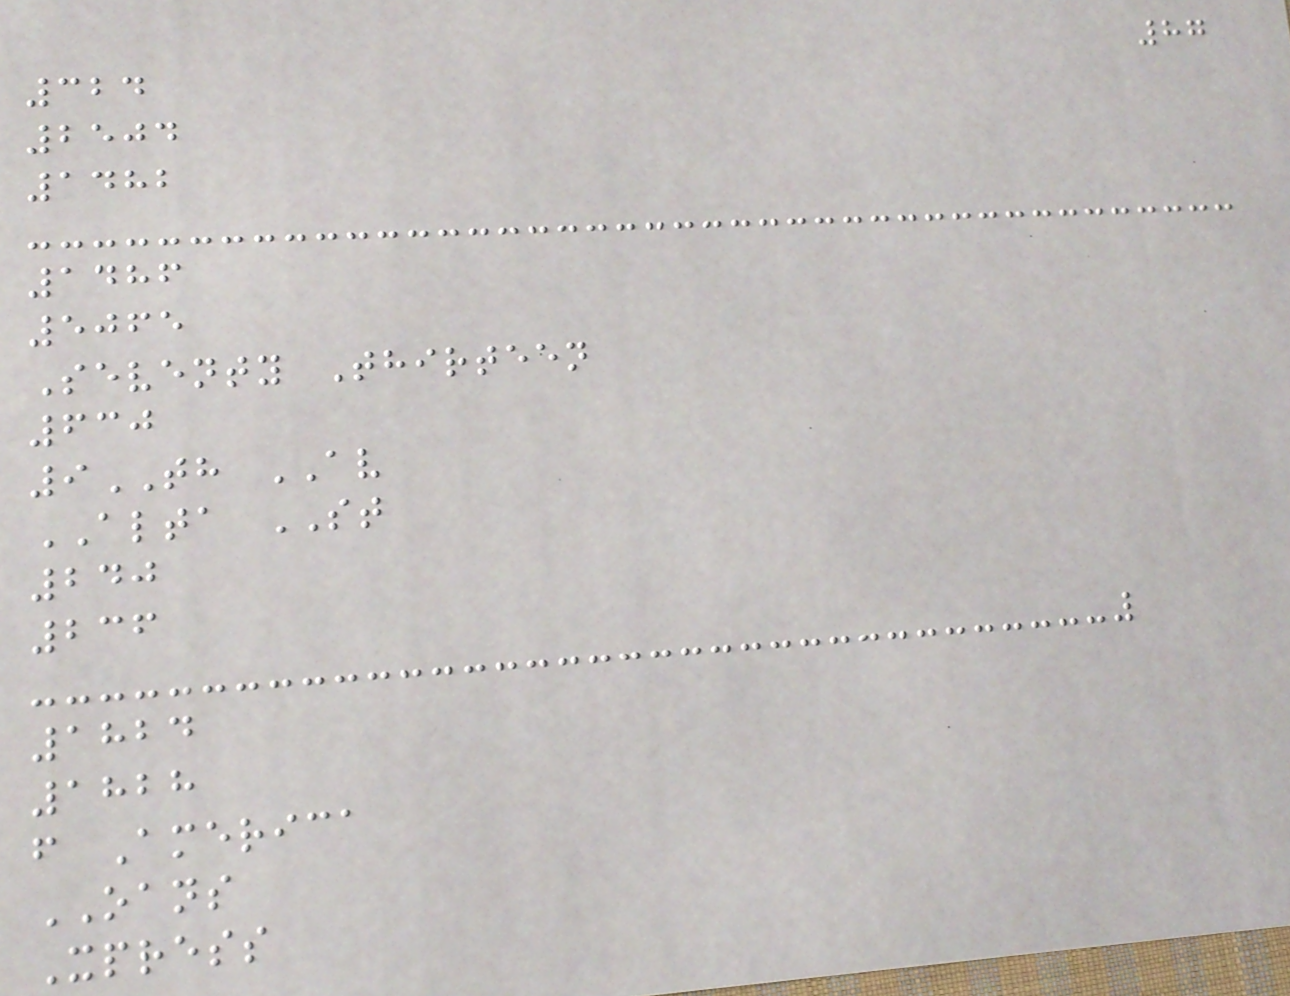87
324
2504
1482
1486
5065
Seventy Thirteen
630
9TH AV
ALTA ST
240
236
1824
1828
f America
OANS
Xpress
